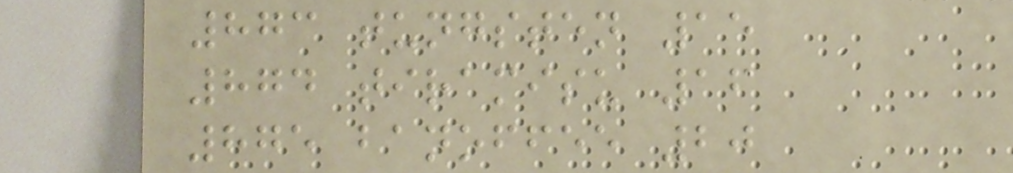873 tungsten 15
874 tiramisu 16
875 banoffee 20
